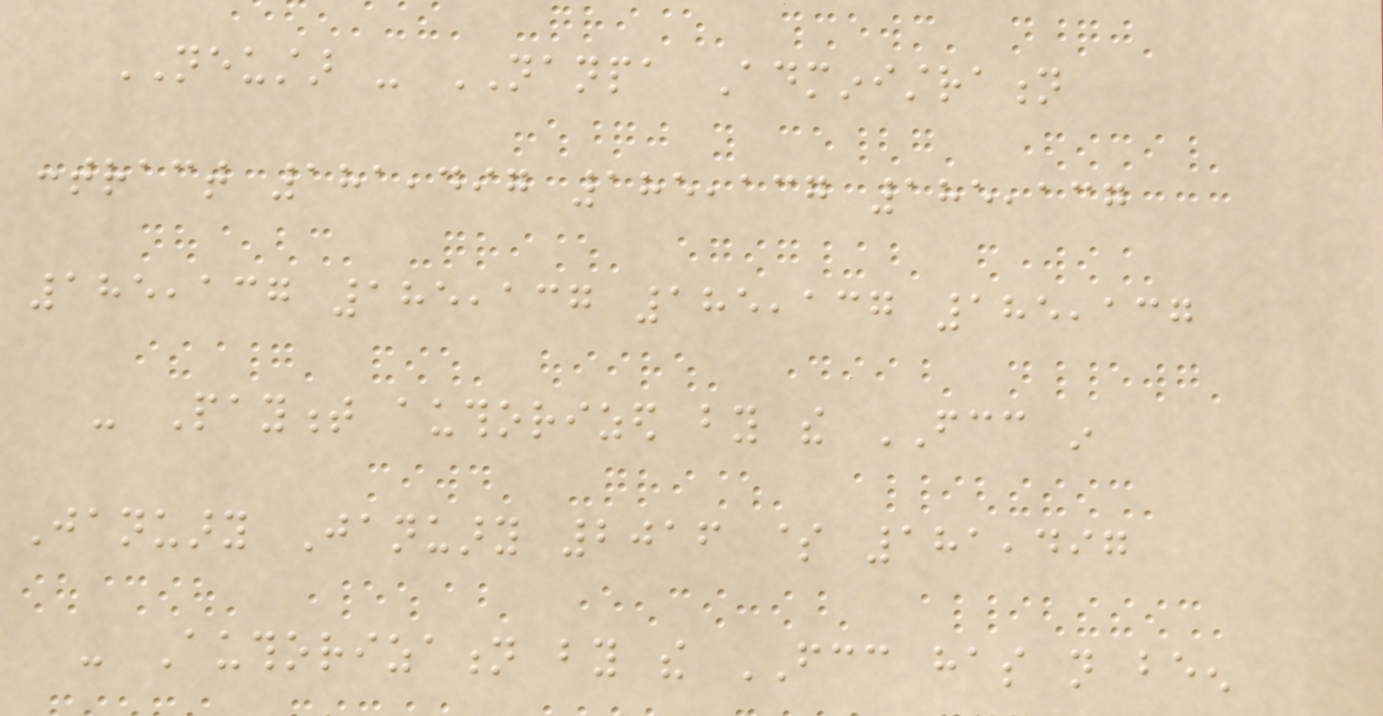NEUSTAR - NANPA Administration
contract 181,497 185,137 185,137
185,137 185,137 185,137 185,137
- Payment authorized by the FCC in
January January 2016 $ 181,497
- Authorization by the FCC has not been
